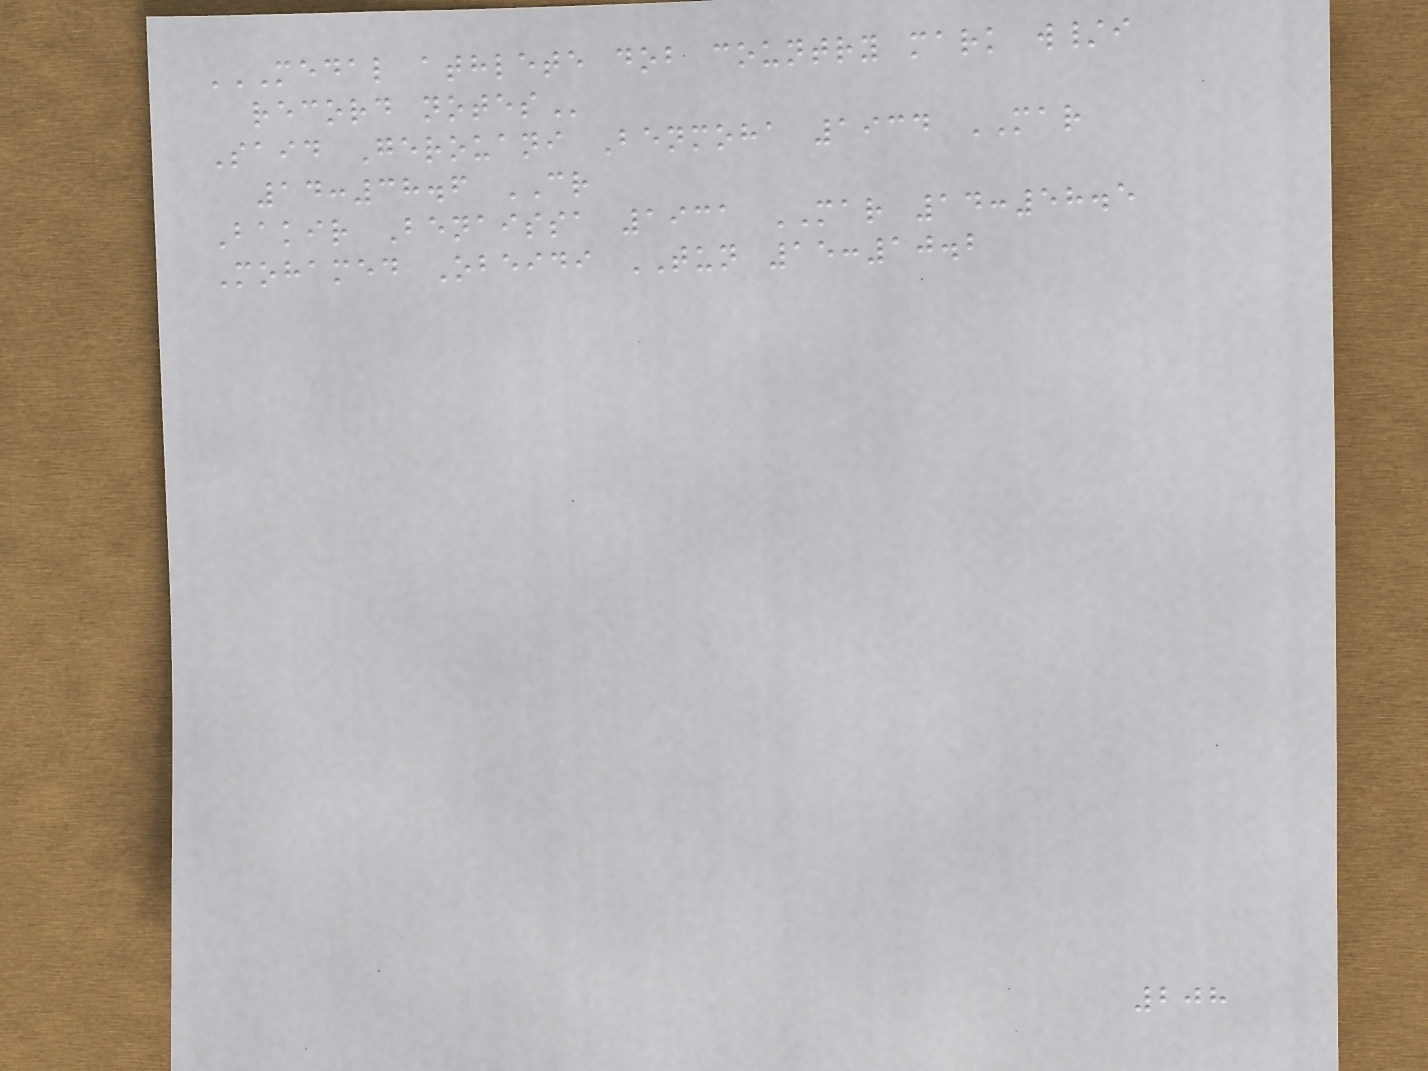MEDAL ATHLETE DOB COUNTRY MARK W/I
RECORD NOTES
Said Gerouani Benmoha 1934 MAR
14:38.6 CR
Bakir Benaissa 1931 MAR 14:58.5
Mohamed Obeidi TUN 15:10.2
208
